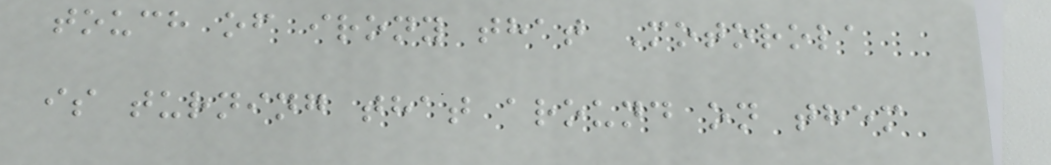touch of irony that Motorola
is turning that around on them
